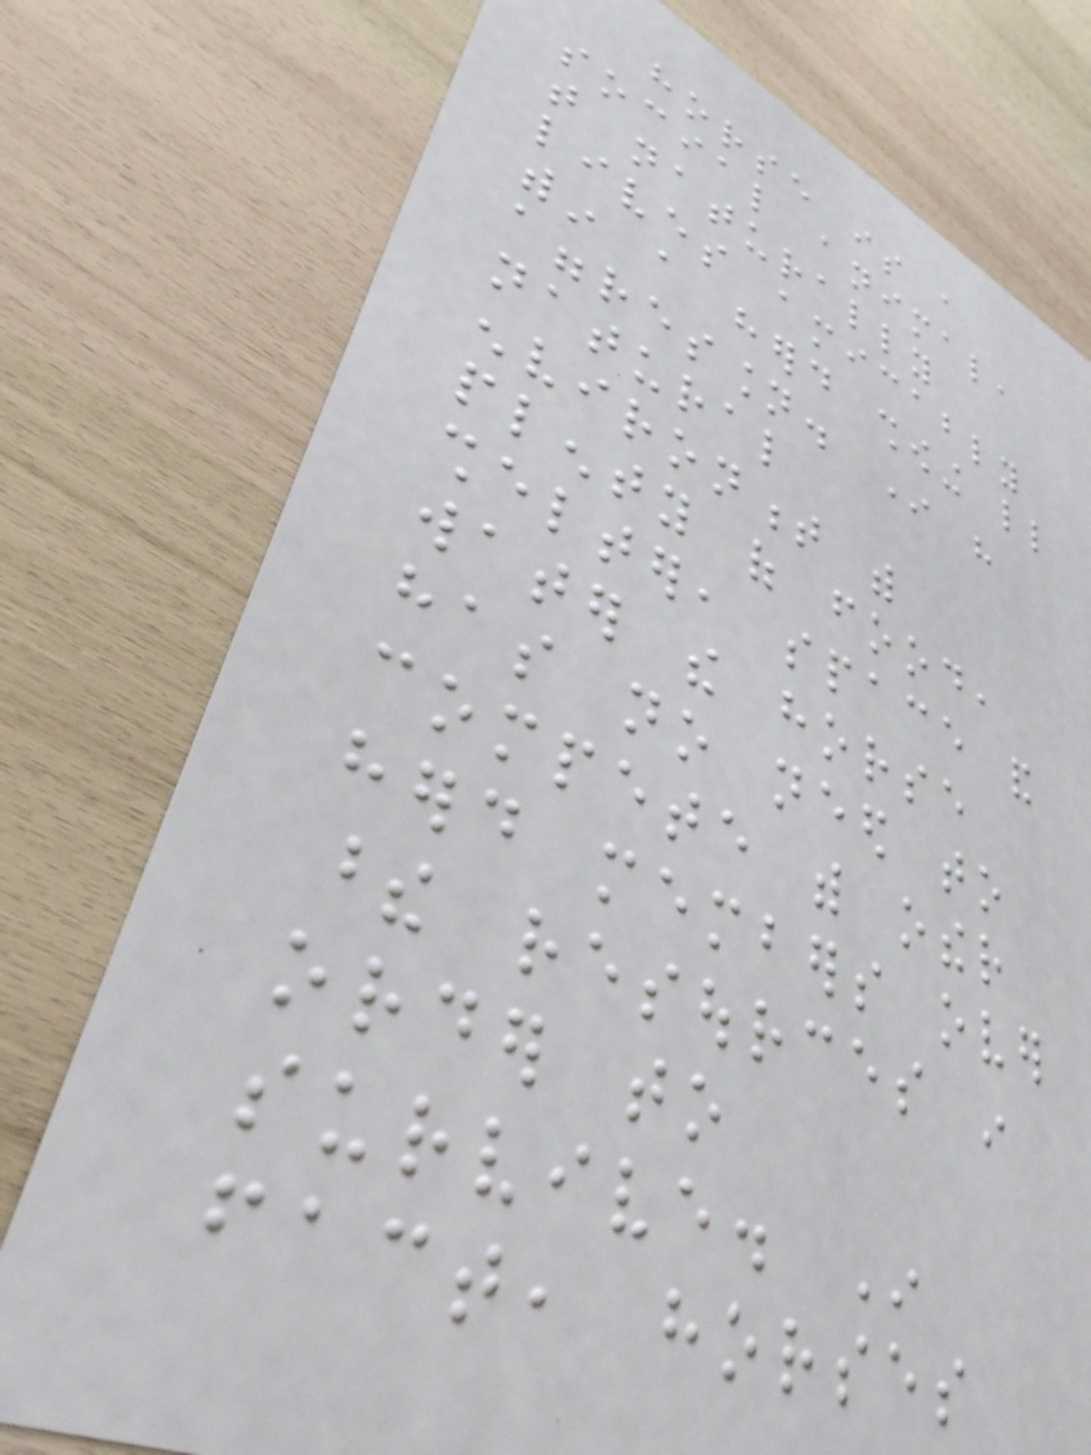horse is a
social animal,
that naturally
lives amicably
within a herd showing little
aggression. In his
natural
environment with
plenty of food,
shelter, space and
water the horse
has no need to
compete with other
herd members over
these resources in
order to
survive. In
fact, horses
